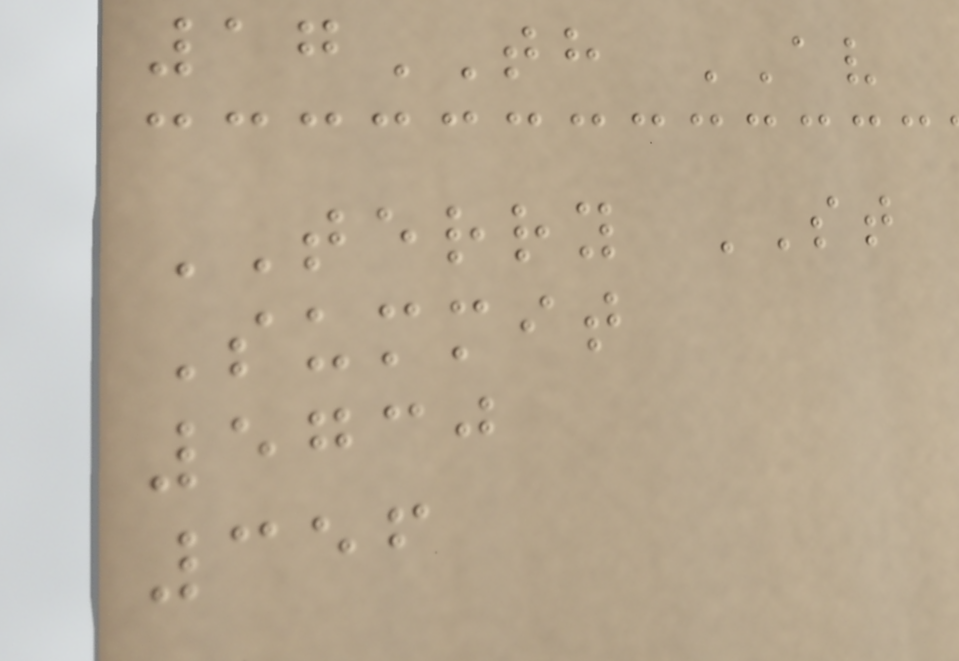17TH AV
TERRY ST
Summit
5730
356
